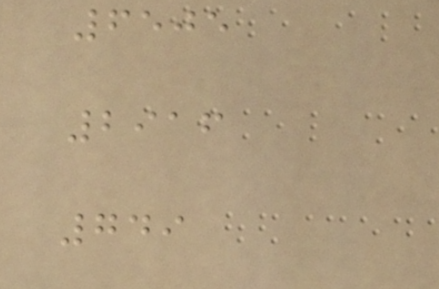6505
2916
749
